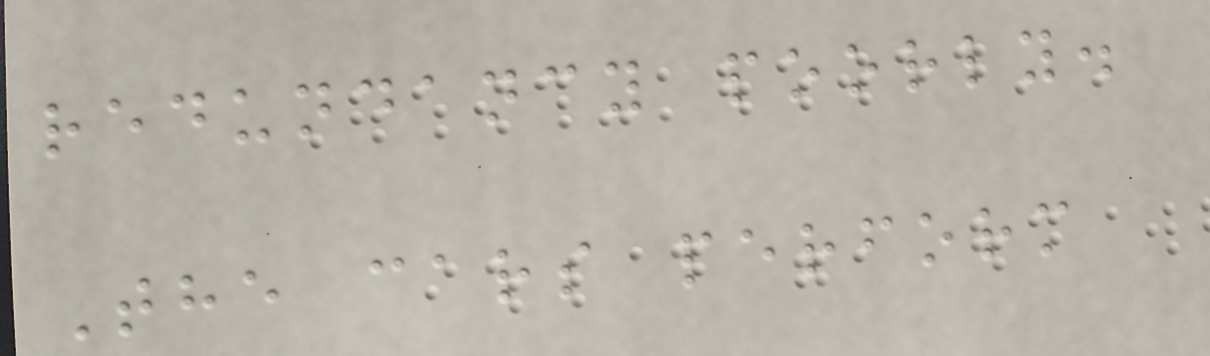redundancy poorly.
The cars perform
